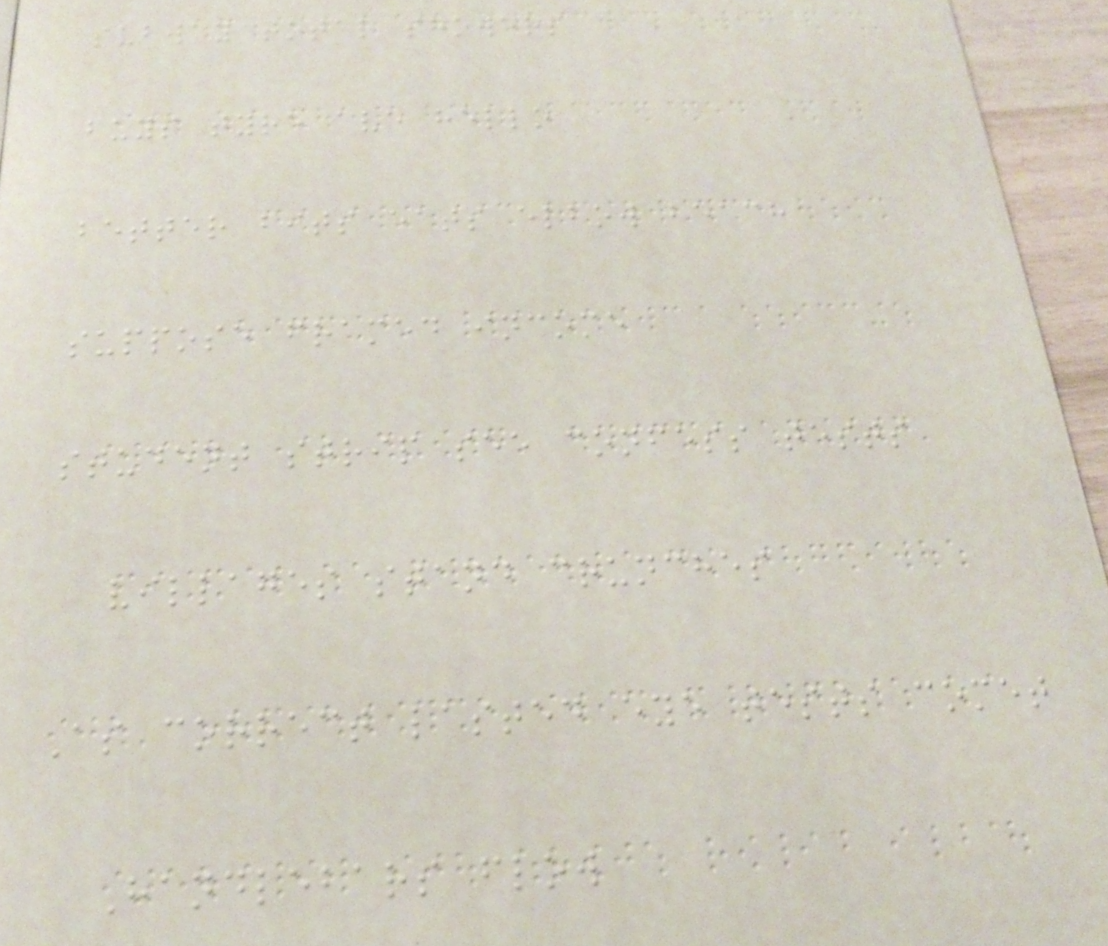subway total showers
buys tyre ave hello
better bits eats elbow beach
suppose framed income
student strip see confess tests
villages stand crunches
As correct lasted eye tests comet
Handlebars flow
